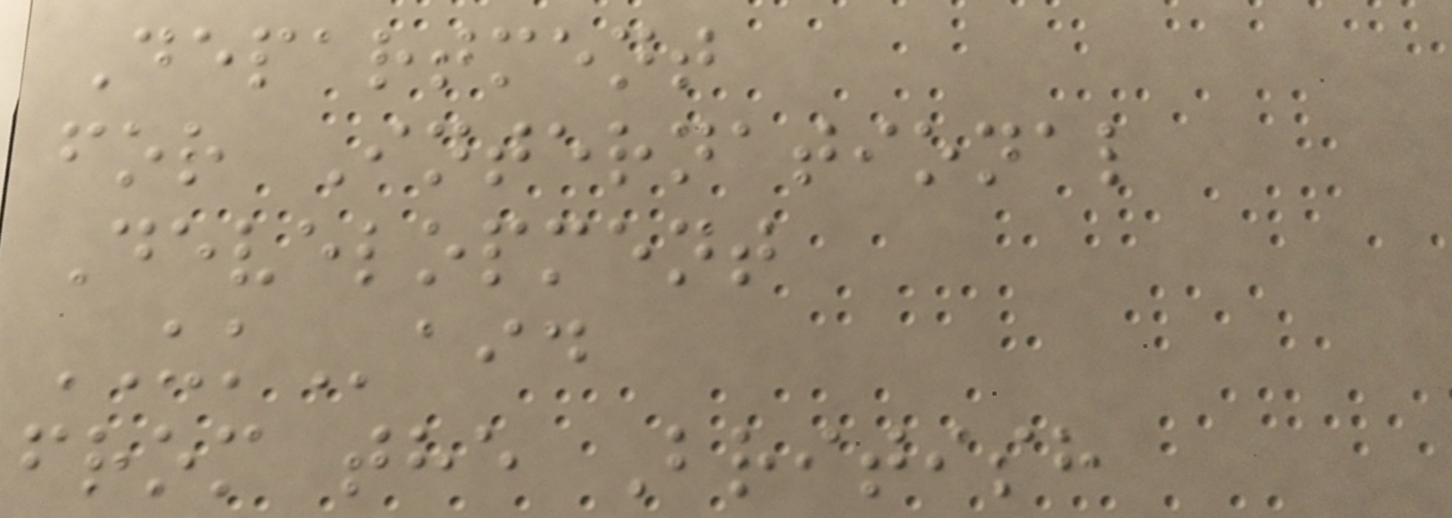Department
for International
Development
UKaid
from the British
